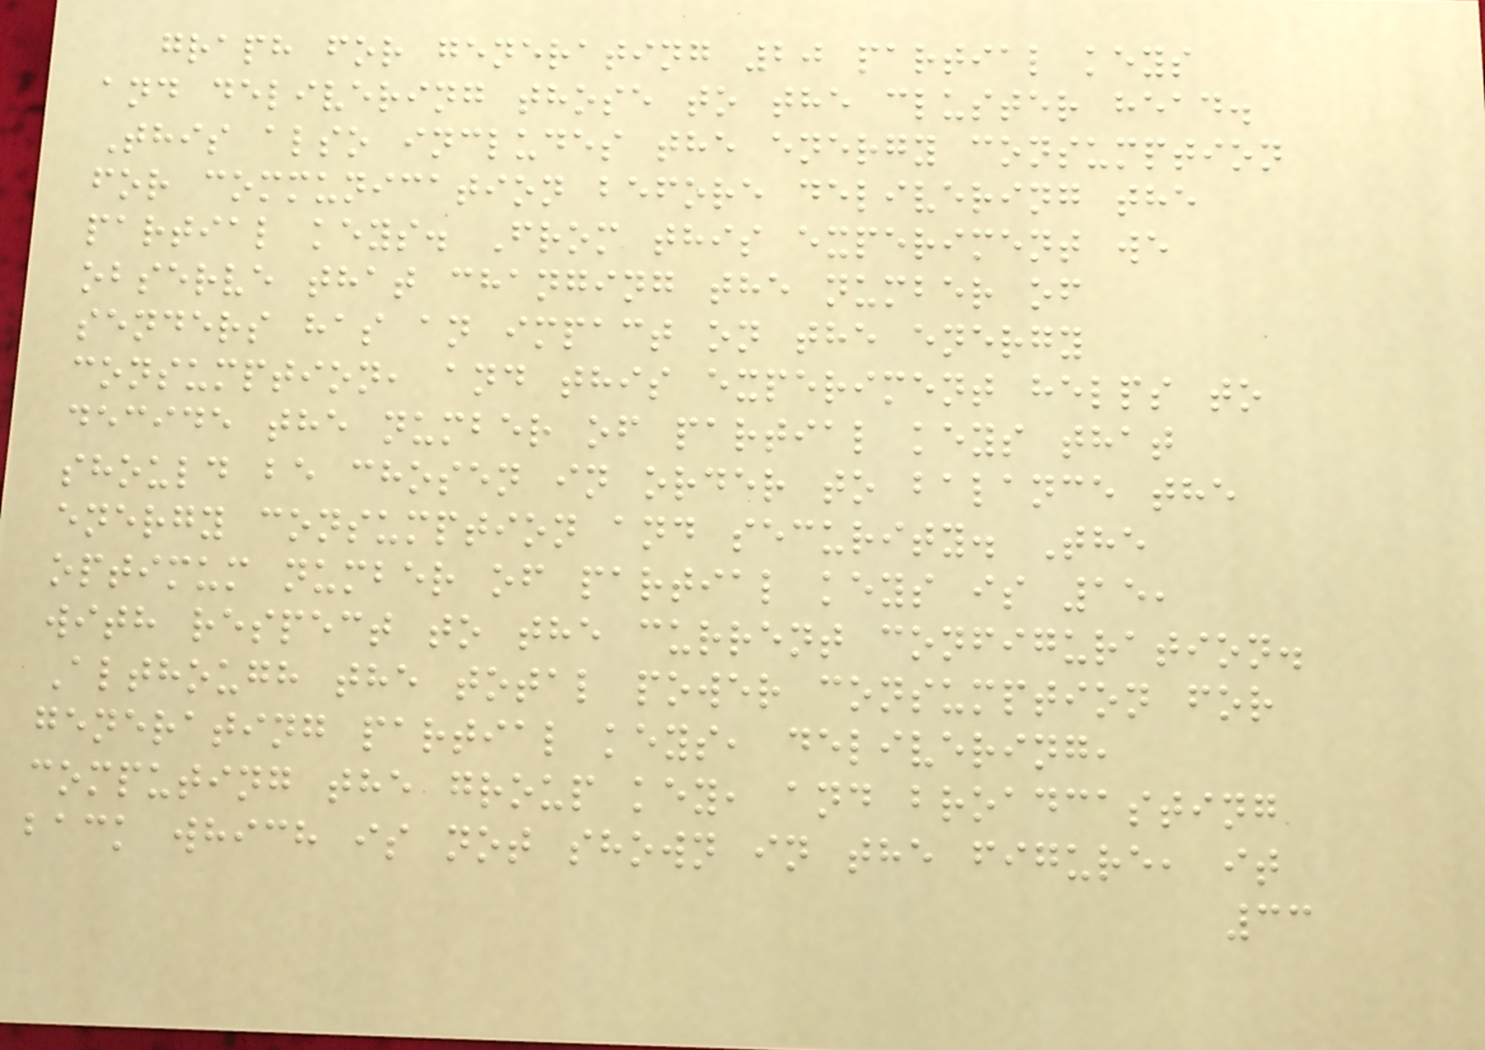graph for generating 20 partial keys
and delivering those to the cluster head.
This also includes the energy consumption
for communication before delivering the
partial keys. From this experiment we
observe that changing the number of
senders has an impact on the energy
consumption, and this experiment helps to
decide the number of partial keys that
should be chosen in order to balance the
energy consumption and security. The
optimum number of partial keys is 15,
with respect to the current configuration.
Although the total power consumption for
generating partial keys, delivering,
computing the group key, and broadcasting
back which is not shown in the figure, it
33
